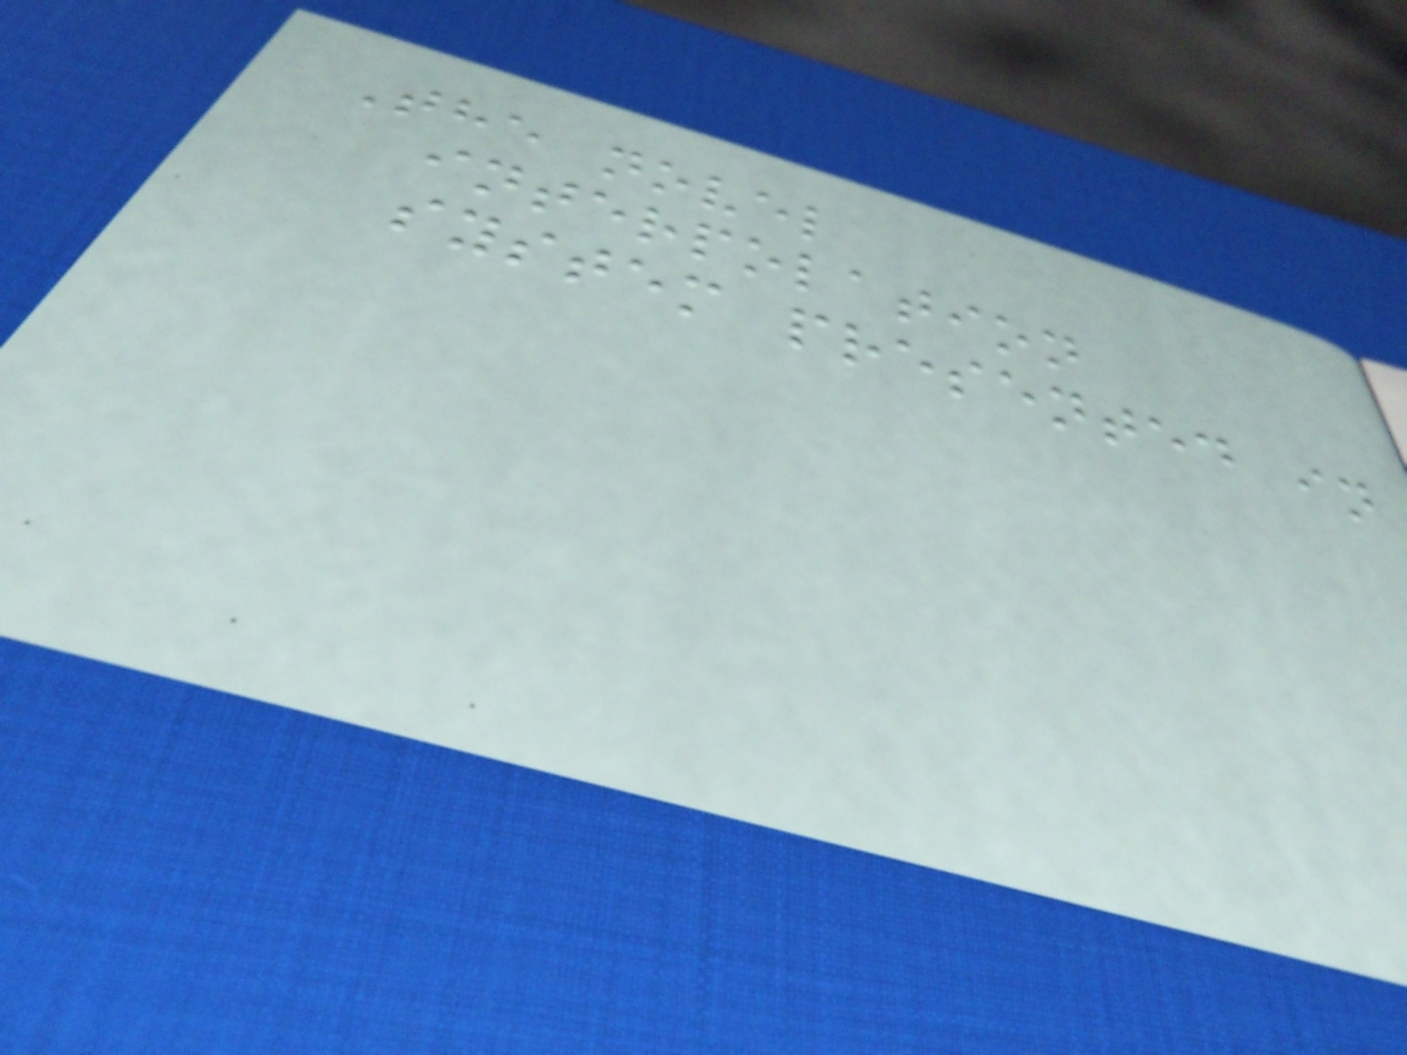The novel
interpolation
system presented in
